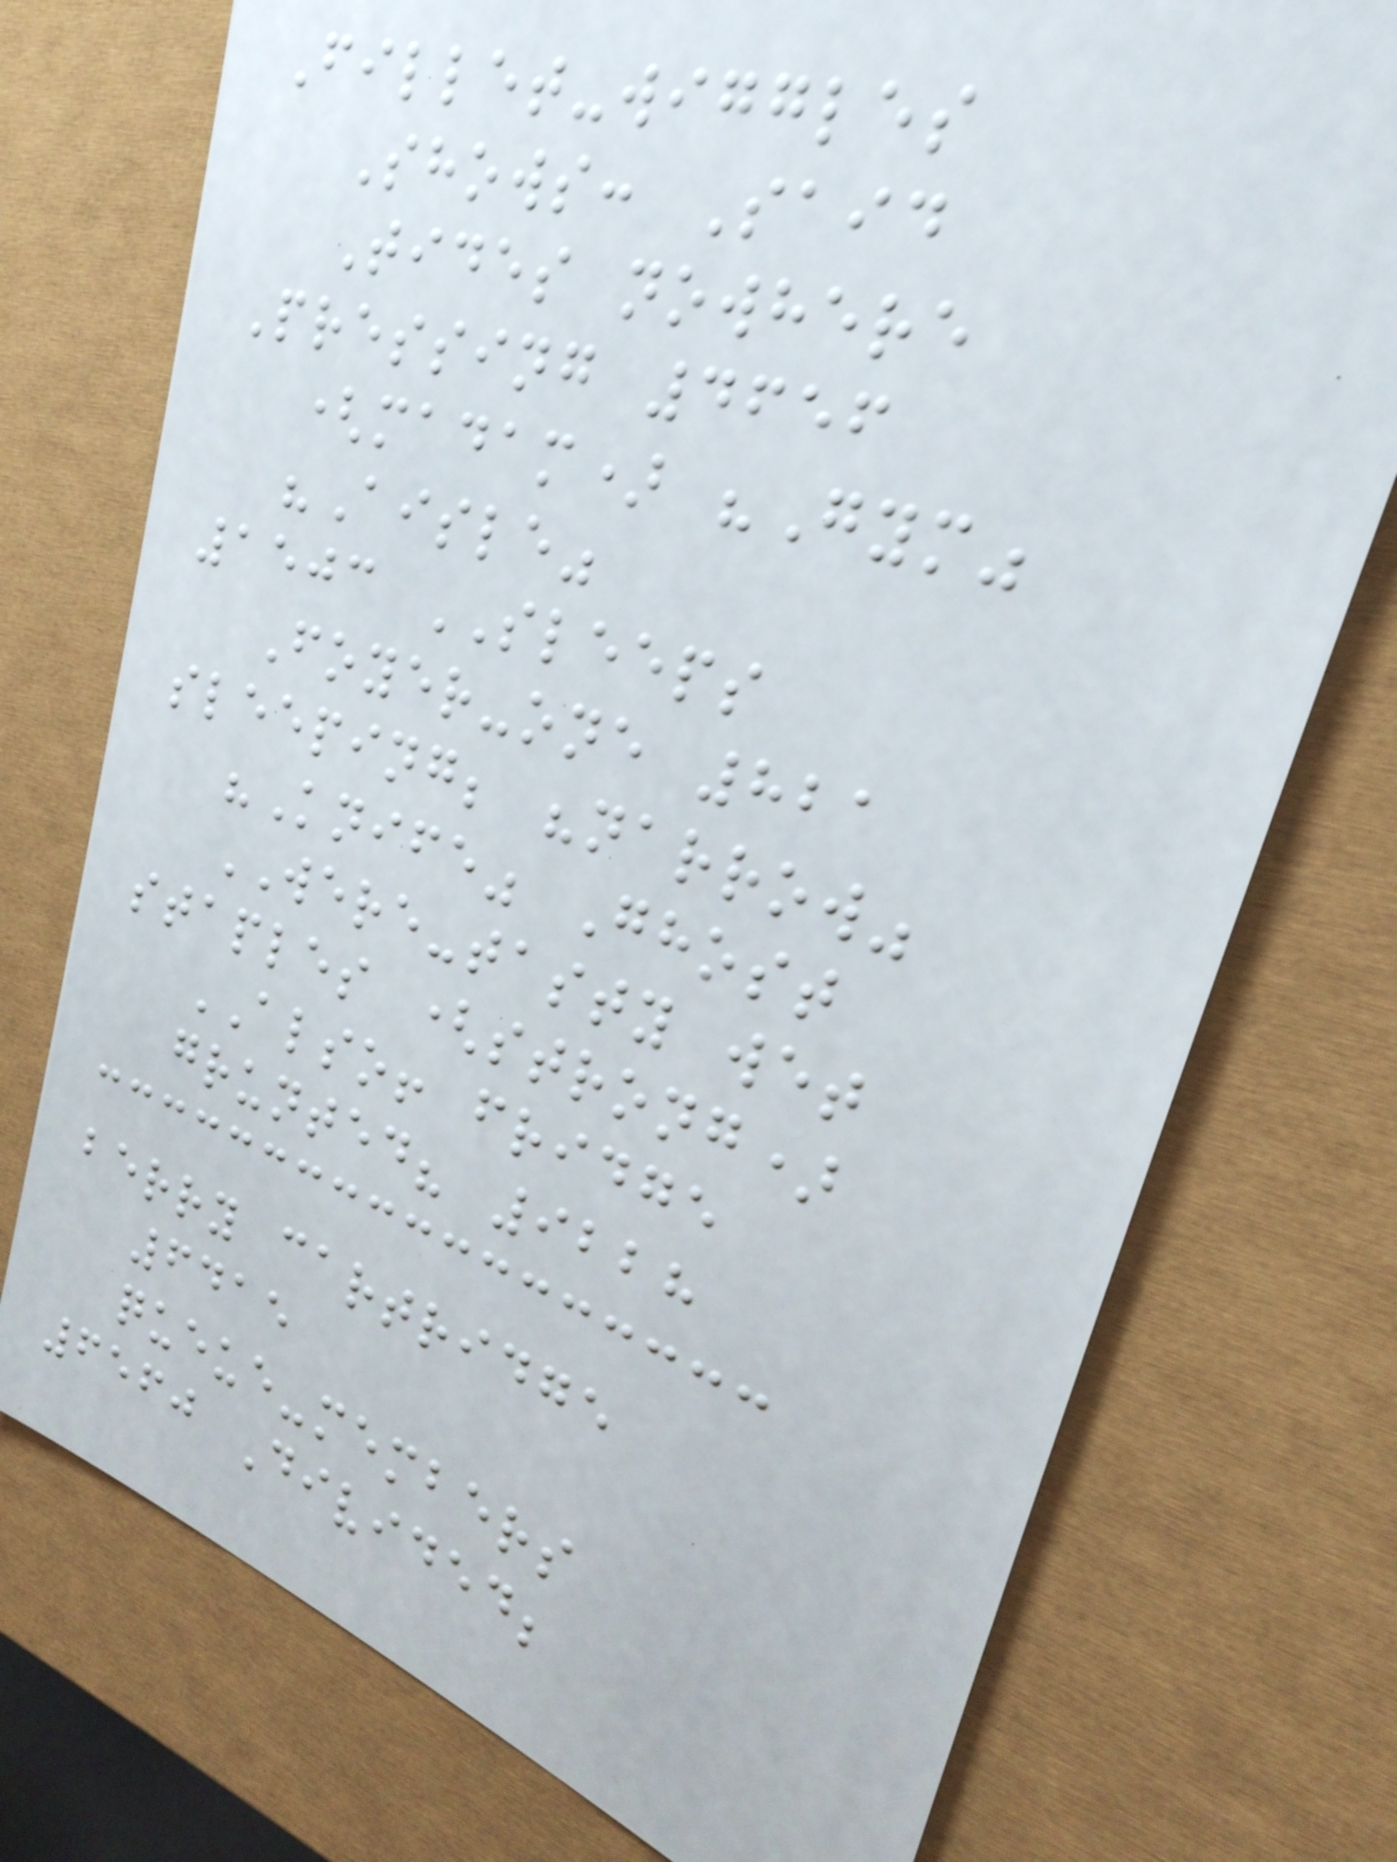Fillet-wiggles
Shows: Said
Tides nowhere
Pressing 4656
(madam) "Gym"
"Aisle"
1503 SLEEPS
Foyer-one 821
sleeping; "narrow"
"Knife" Ghost
WERE-tasty wet
staples (strong)
ALSO! fridge
grunted? 9228
berry cartridge
6415
queue-members
6560 Divided;
